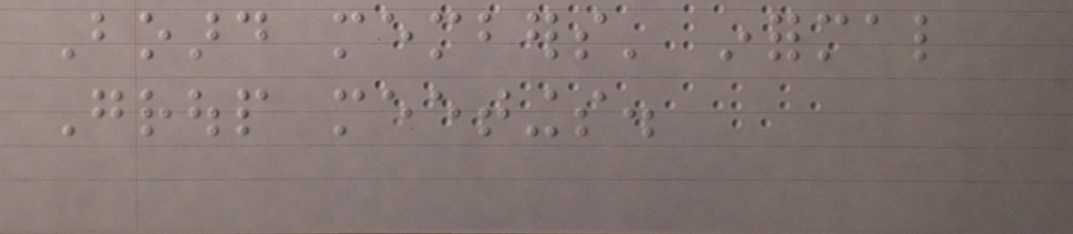Board members' informal
Group meetings.
